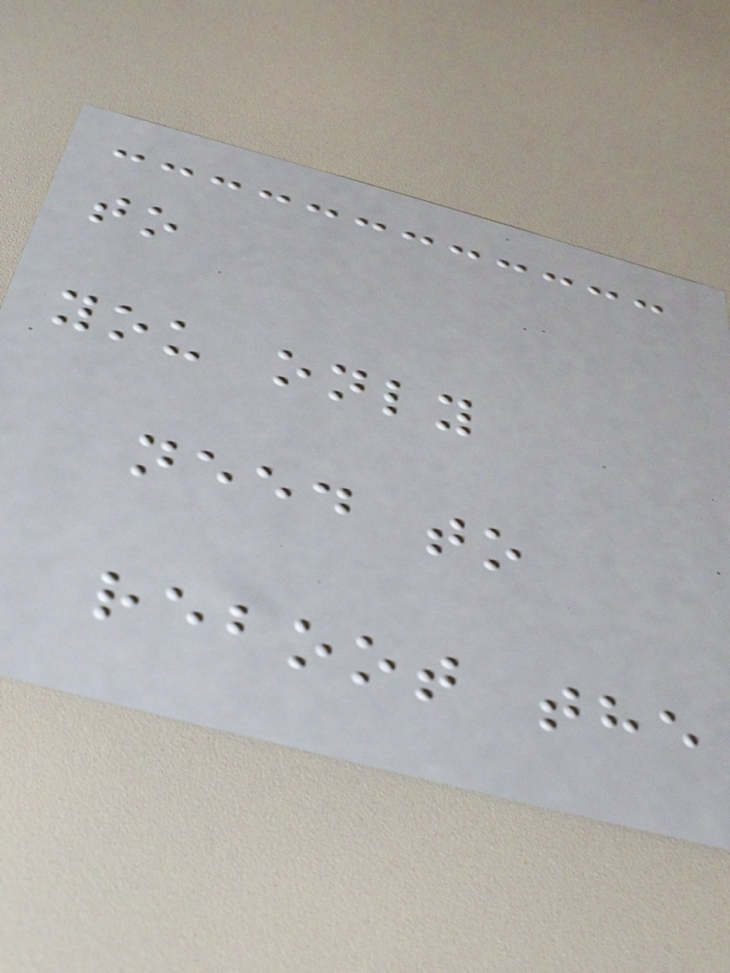to
you only
need to
reboot the
